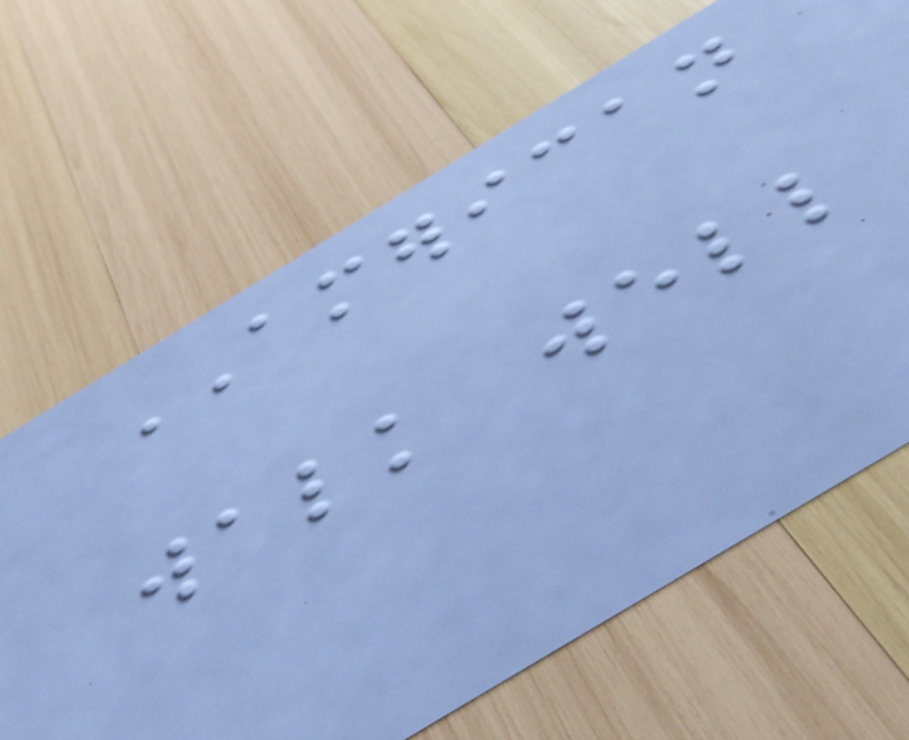AMERICAN
walk well
